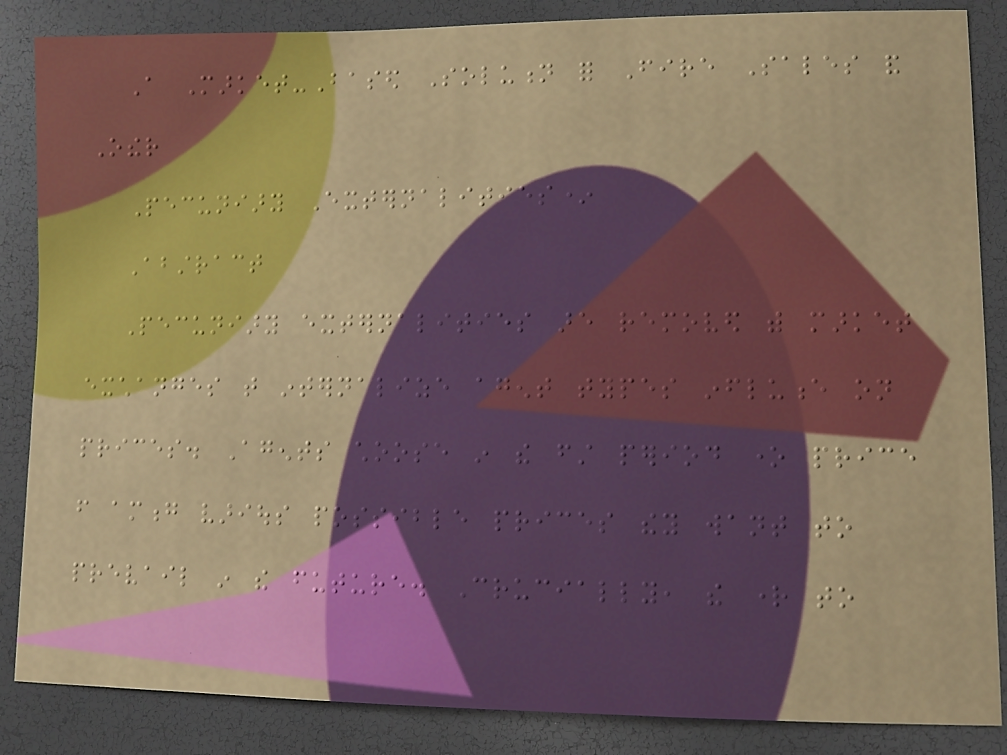A Market-Based Solution for Fire Sales and
Other
Pecuniary Externalities*
Abstract
Pecuniary externalities are removed with market
exchanges that internalize agent types influence on
prices. Agents choose in the first period one price
from among various possible prices they want to
prevail in the future. Crucially, the right to
